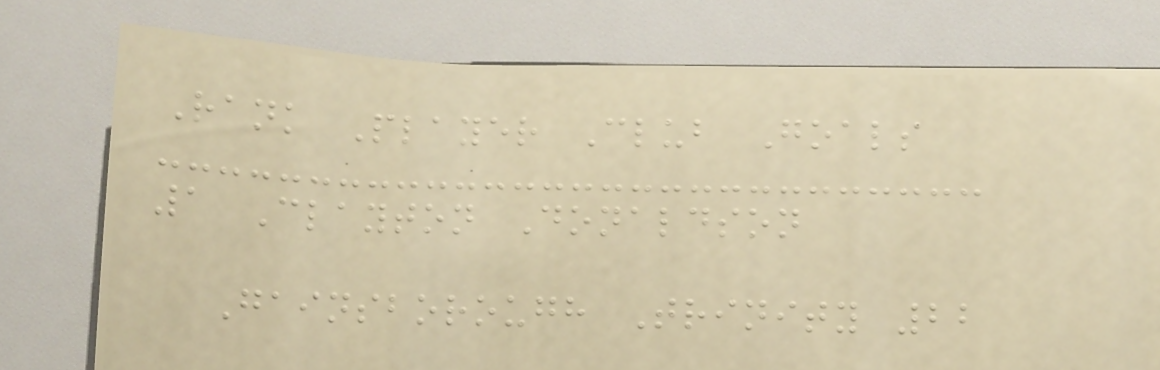Rank Player Club Goals
1 Clayton Donaldson
Gainsborough Trinity 22
